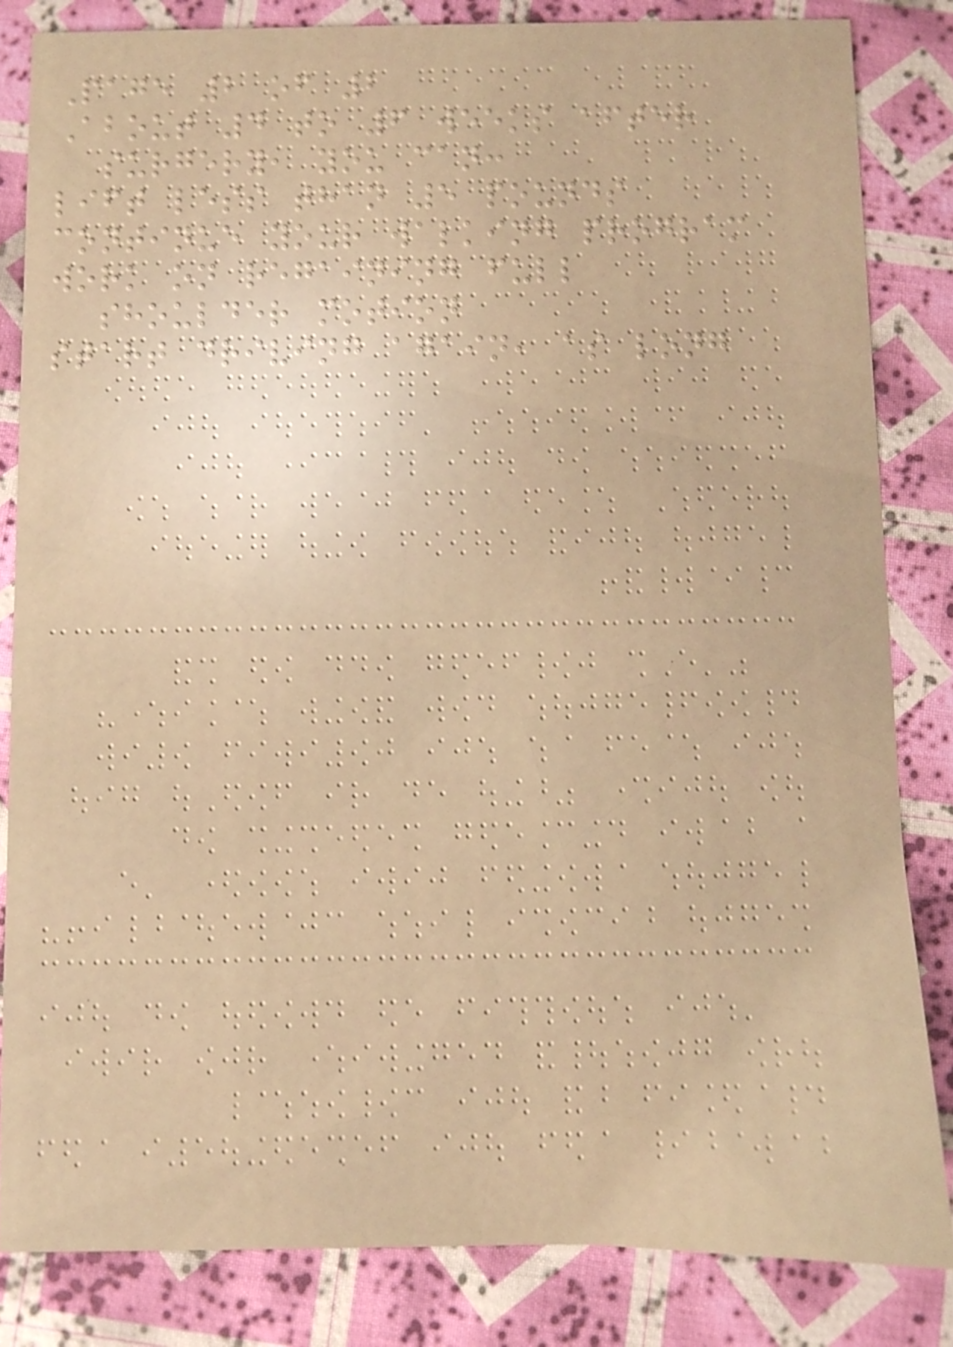Page 2 of 2
About 4 to 6 weeks after
surgery, you can:
lift less than 5 pounds
continue your walking program
work on regaining full
shoulder motion
start driving again, as long
